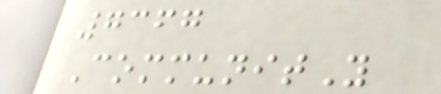7367
CommunitY
